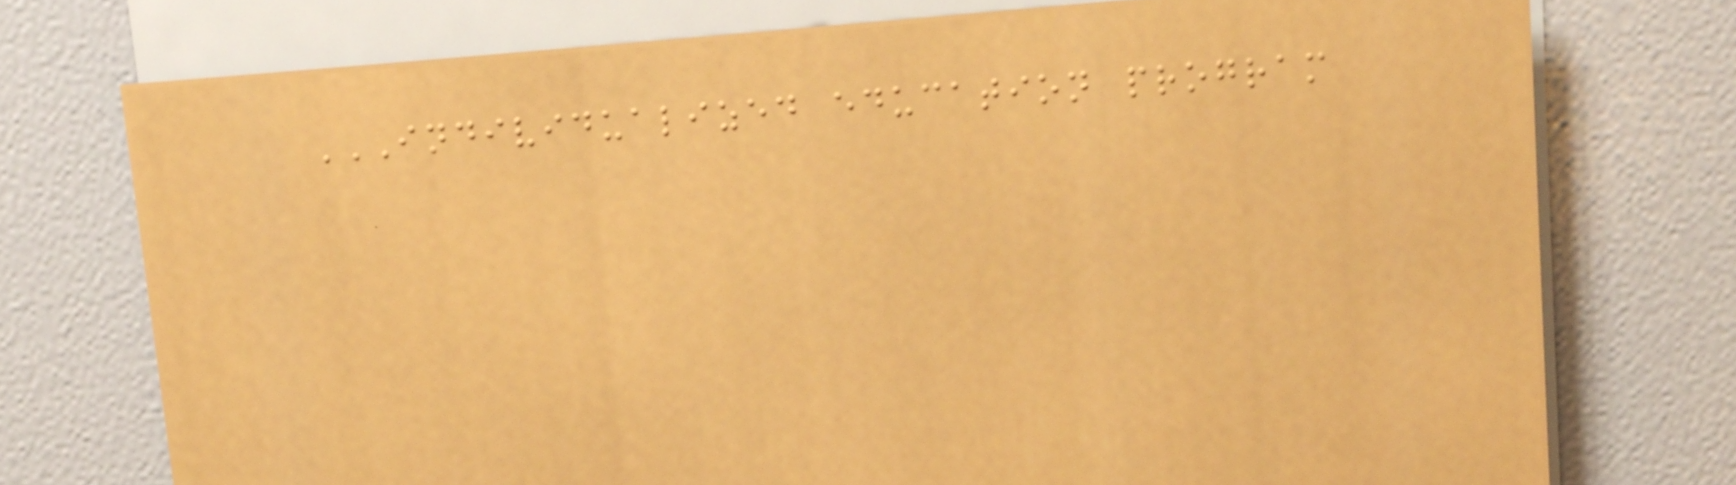INDIVIDUALIZED EDUCATION PROGRAM
